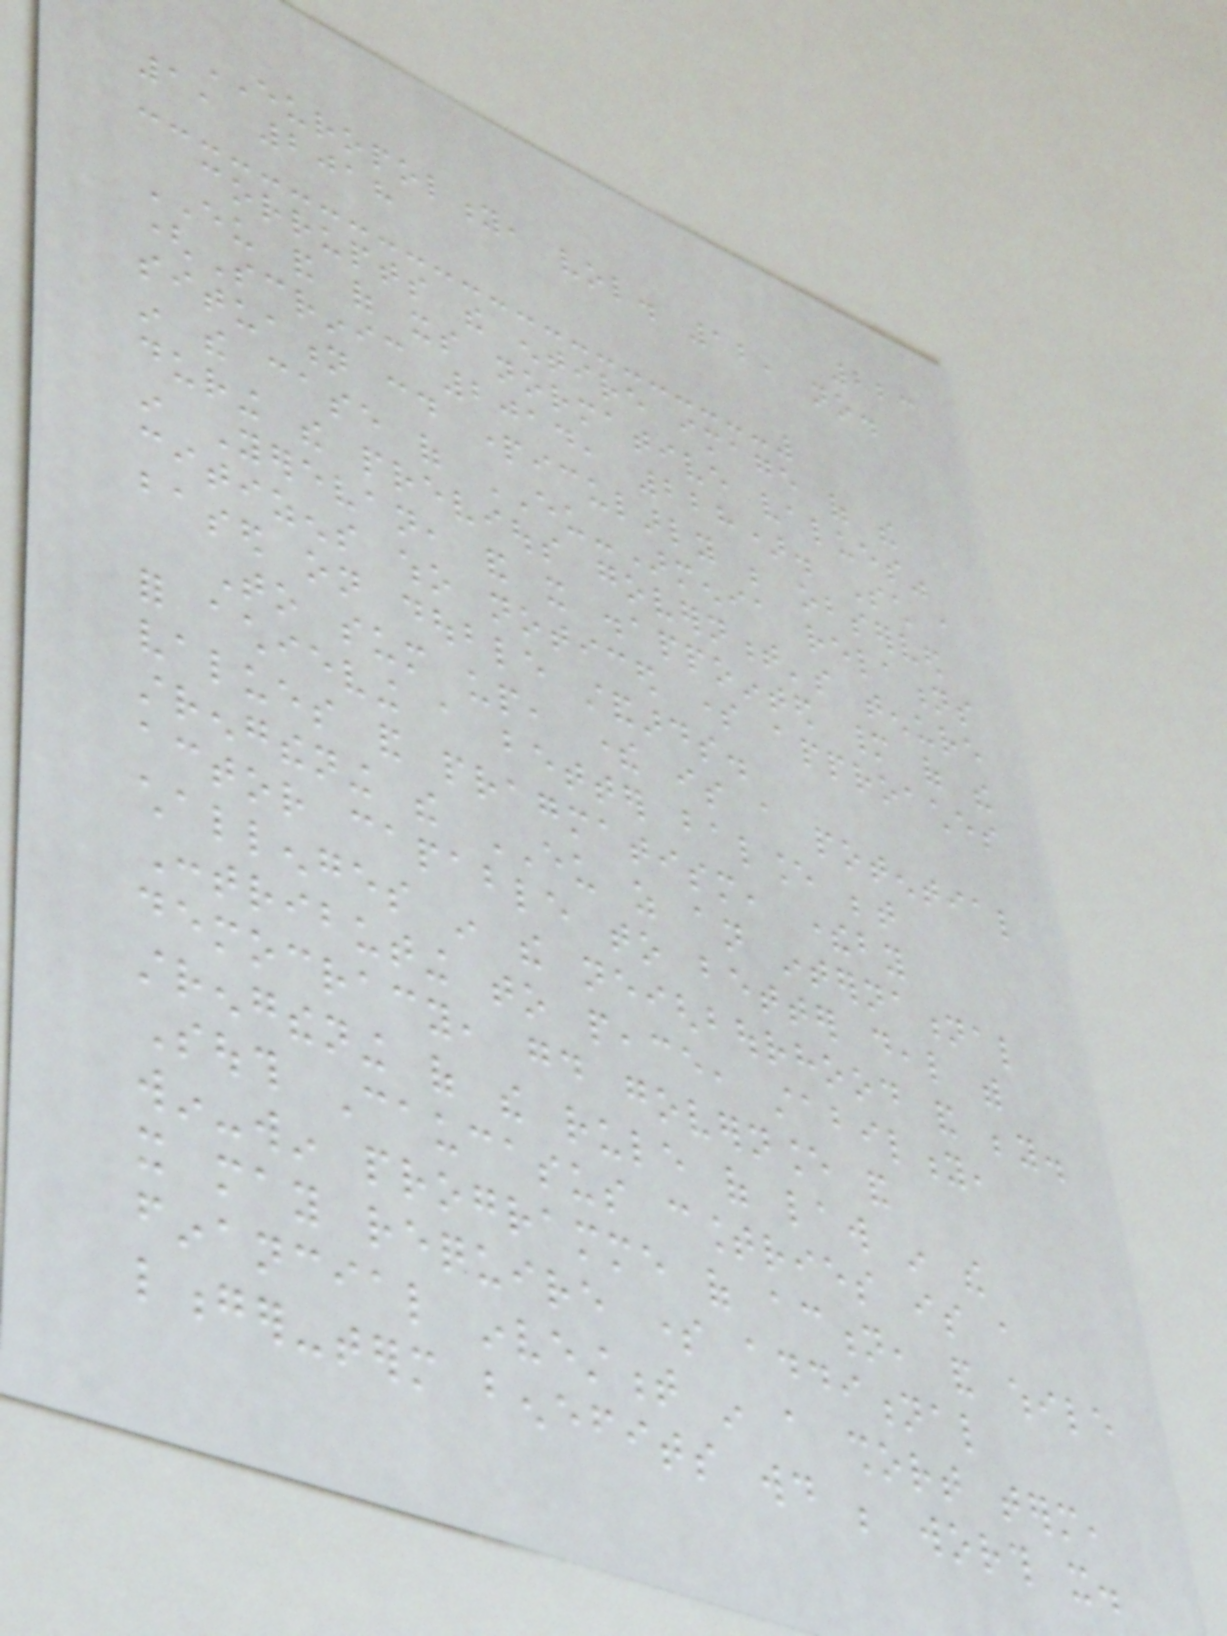223
EUROPOLITY, vol. 12, no.
1, 2018
corrupts the entire image of the
EU and of its normative values"
(Scrinic 2014, 228). Such a
situation could particularly be observed
in the case of EU-Armenia relations
during the previous government's tenure
in Yerevan, and it disappointed many of the
citizens who noticed some approaches
based on double standards.
To sum up, there is a potential
for achieving a better balance between
values and pragmatism, thereby
strengthening the EU as an international
actor capable to better deal with
challenges in the neighbourhood and beyond.
Contributing to peace, stability,
democracy, good governance and
strengthening of the rule of law in the
South Caucasus countries is a
win-win programme of action, and while
it may require some additional
financial investment in a short term,
longer-term benefits would be worth it.
